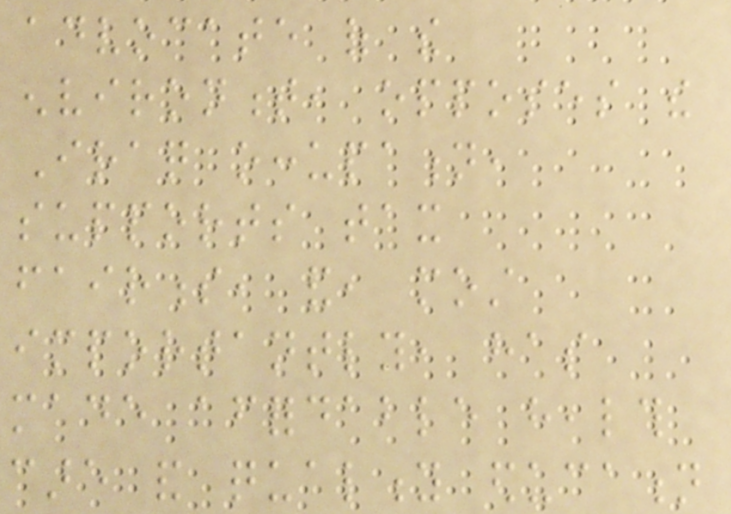advocate of the
environment, opposes the
Iraq occupation,
supports tax
fairness, and, most
importantly, has
made affordable health
care and quality education
